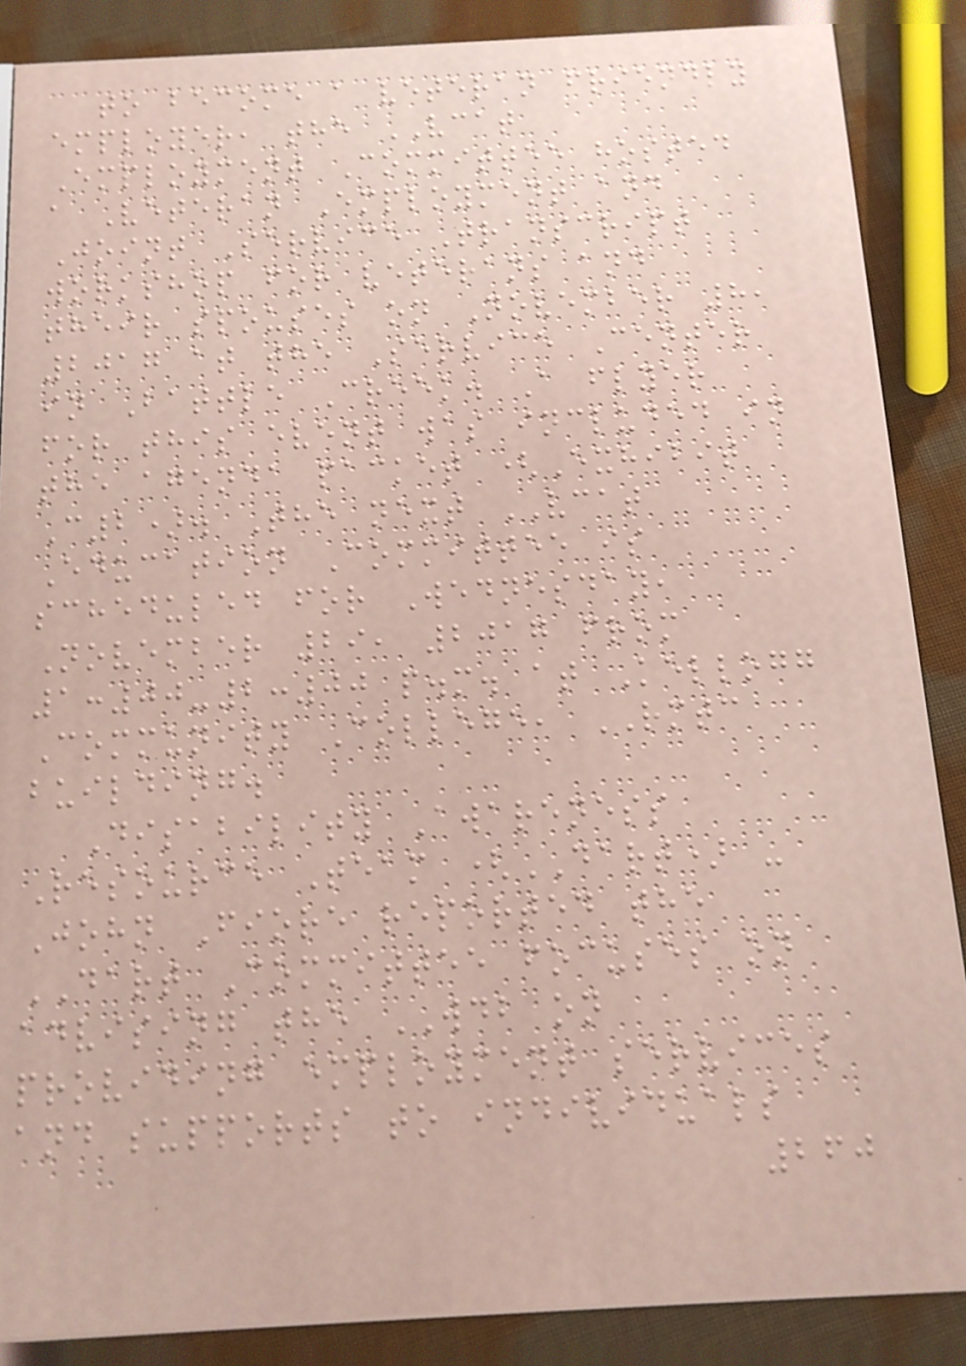to become a veteran friendly
employer, the VCAT
Employment Committee hosted
a Veteran Employment and
Joint Service Transcript
workshop for veterans and
their spouses on November 8,
2017 at the Service Center
in Battle Creek. A flyer
for this event was included in
the agenda packet (Exhibit
C2). The next VCAT
Education Committee is
scheduled for Wednesday,
November 29, 2017 from
1:00-2:00 p.m. at Kellogg
Community College, RMTC
building.
Disability Awareness
Resource Team (DART) -
John Fiore reported the
DART Committee focuses on
advising the WDB on
providing employment services
and supports to individuals
260
